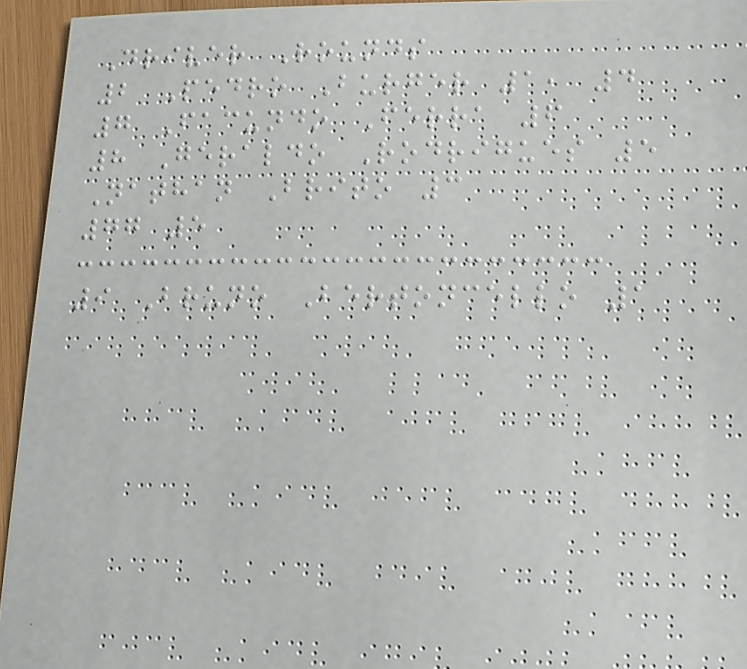Driver Rounds
2 Pedro Burger 1, 4
7 Facundo Ferra 6
8 Geraldo Rodrigues 5
Nathan Brito 3
77 5
9 Bruno Bertoncello 1
